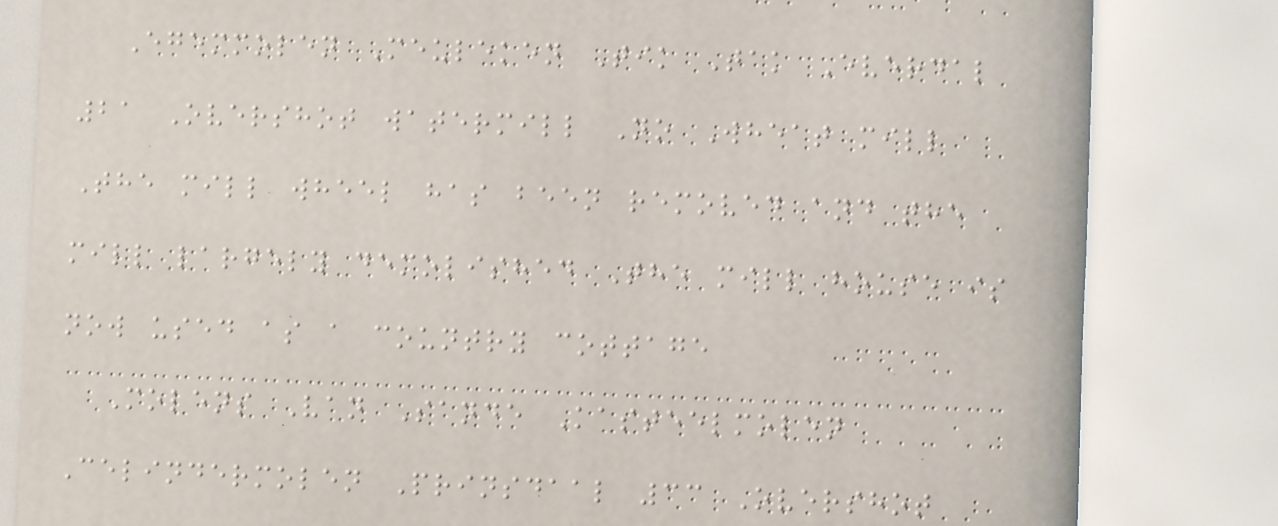Egemmolen Meuleken Tik Tak Everdal
21 Overshot watermill No Wheat mill
The mill wheel has been removed and the
mill largely demolished The mill house is
now used as a country cottage
Molens Van Sande Kasteelmolen
Celindermolen Prinsdaal 33 Overshot
